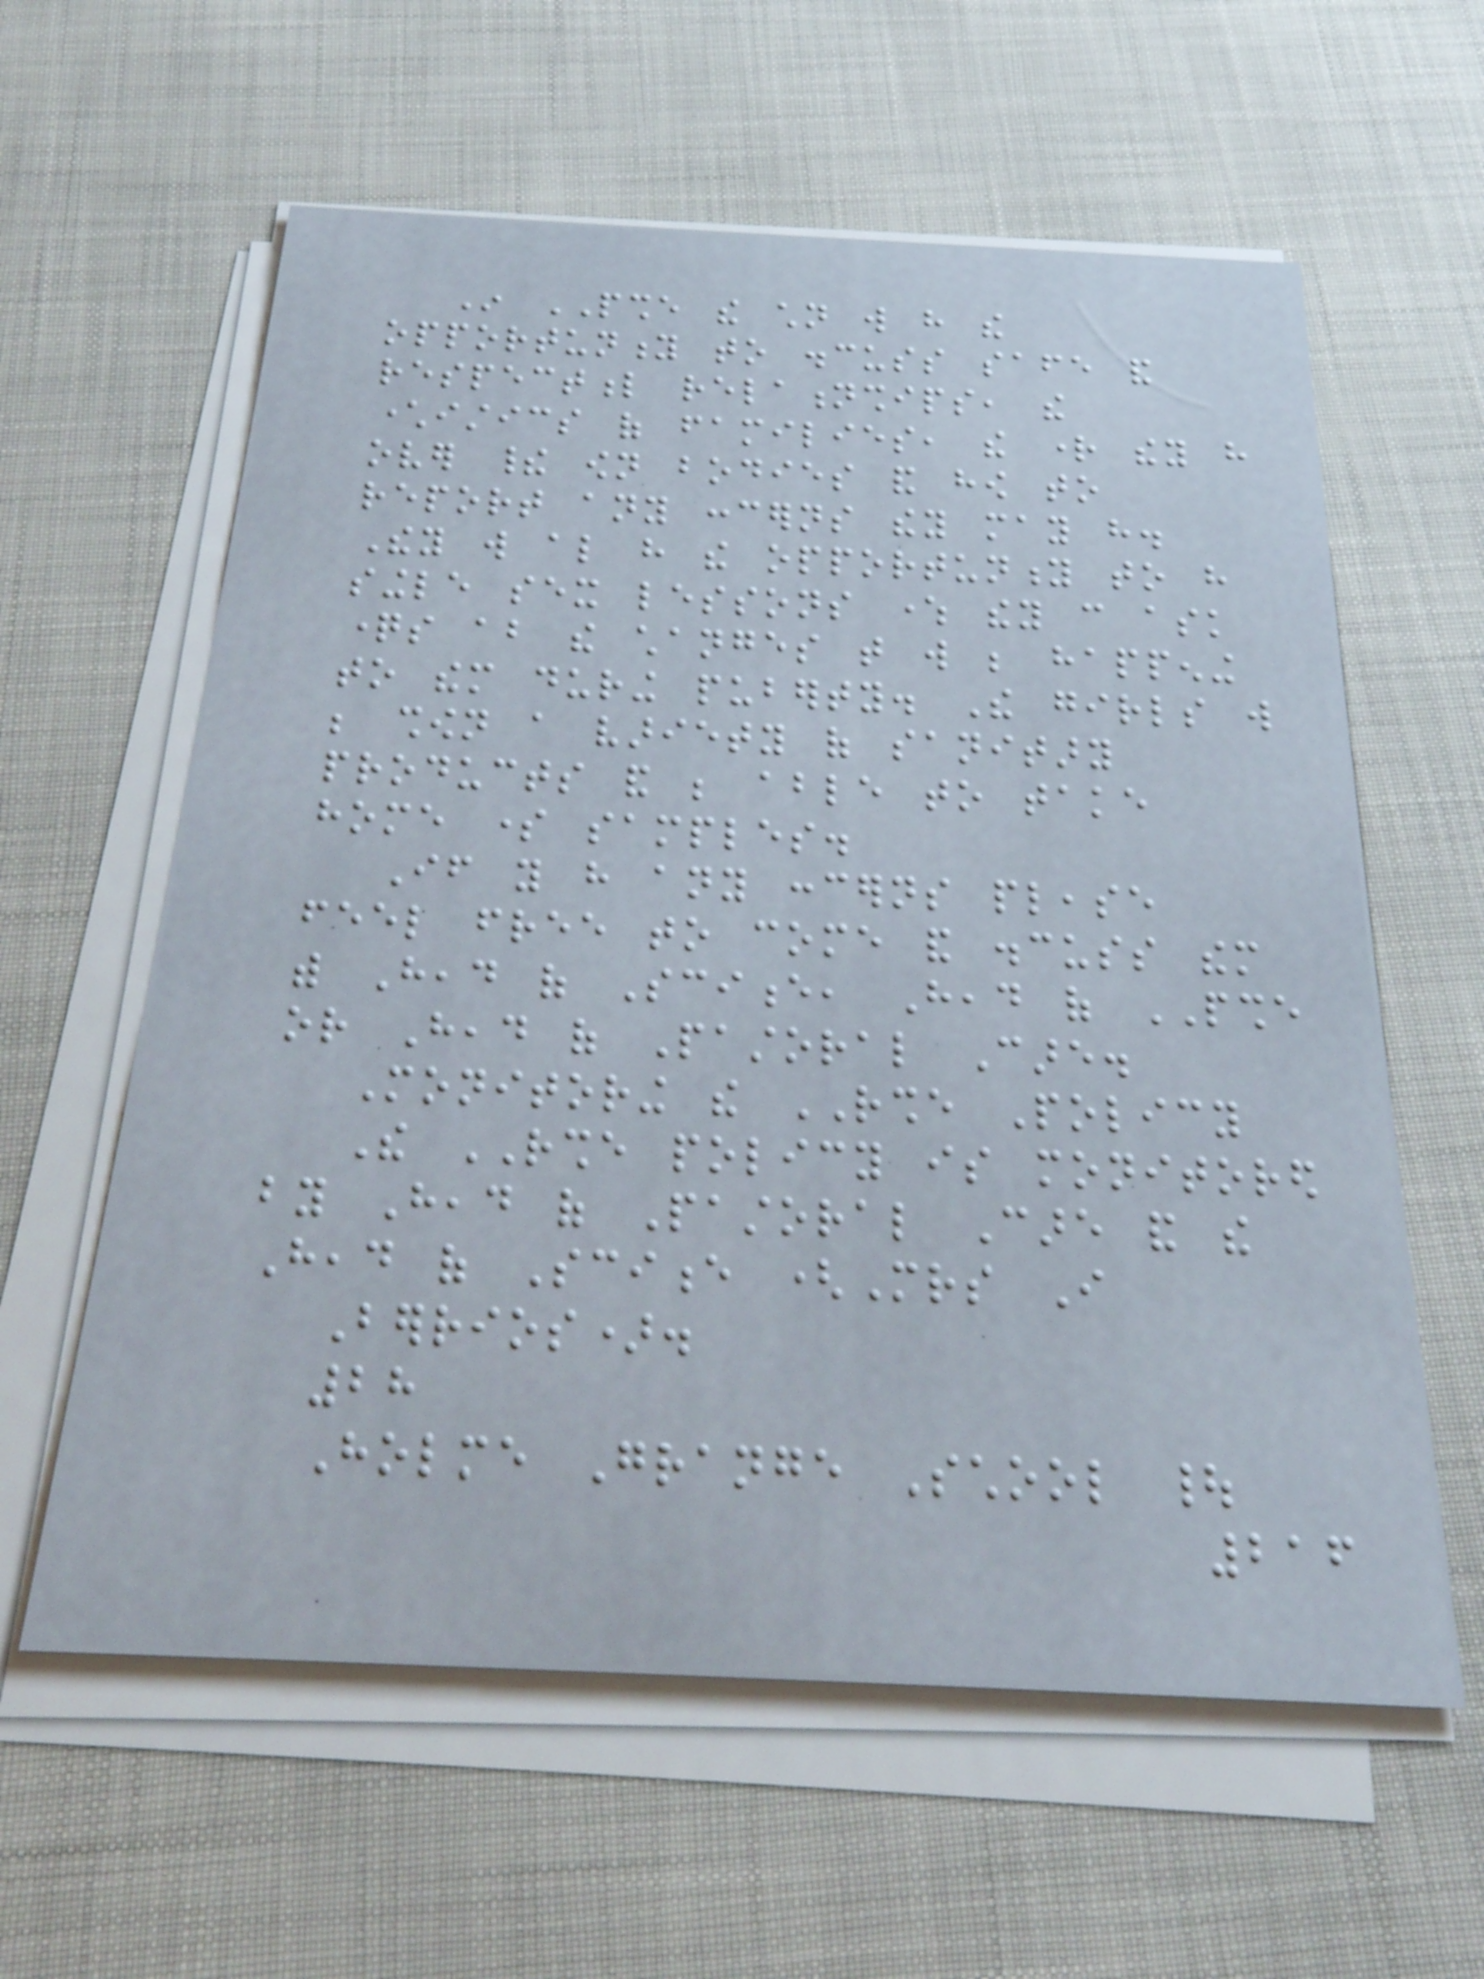In PSHE the children will have the
opportunity to discuss safe and
respectful relationships, the
characteristics of families, the right they have
over their own bodies and how to
report any concerns they may have.
They will also have the opportunity to have
single sex lessons where they can ask
questions about the changes that will be happening
to them during puberty. The girls will
be shown a variety of sanitary
products and be able to take
home some samples.
If you have any concerns please
feel free to come and discuss them
with Head of Science, Head of PSHE
or Head of Pastoral Care.
Monitoring the RSHE Policy
The RSHE policy is monitored
by Head of Pastoral Care and the
Head of Science (Mrs I
Berrios).
28
Holme Grange School |
216
